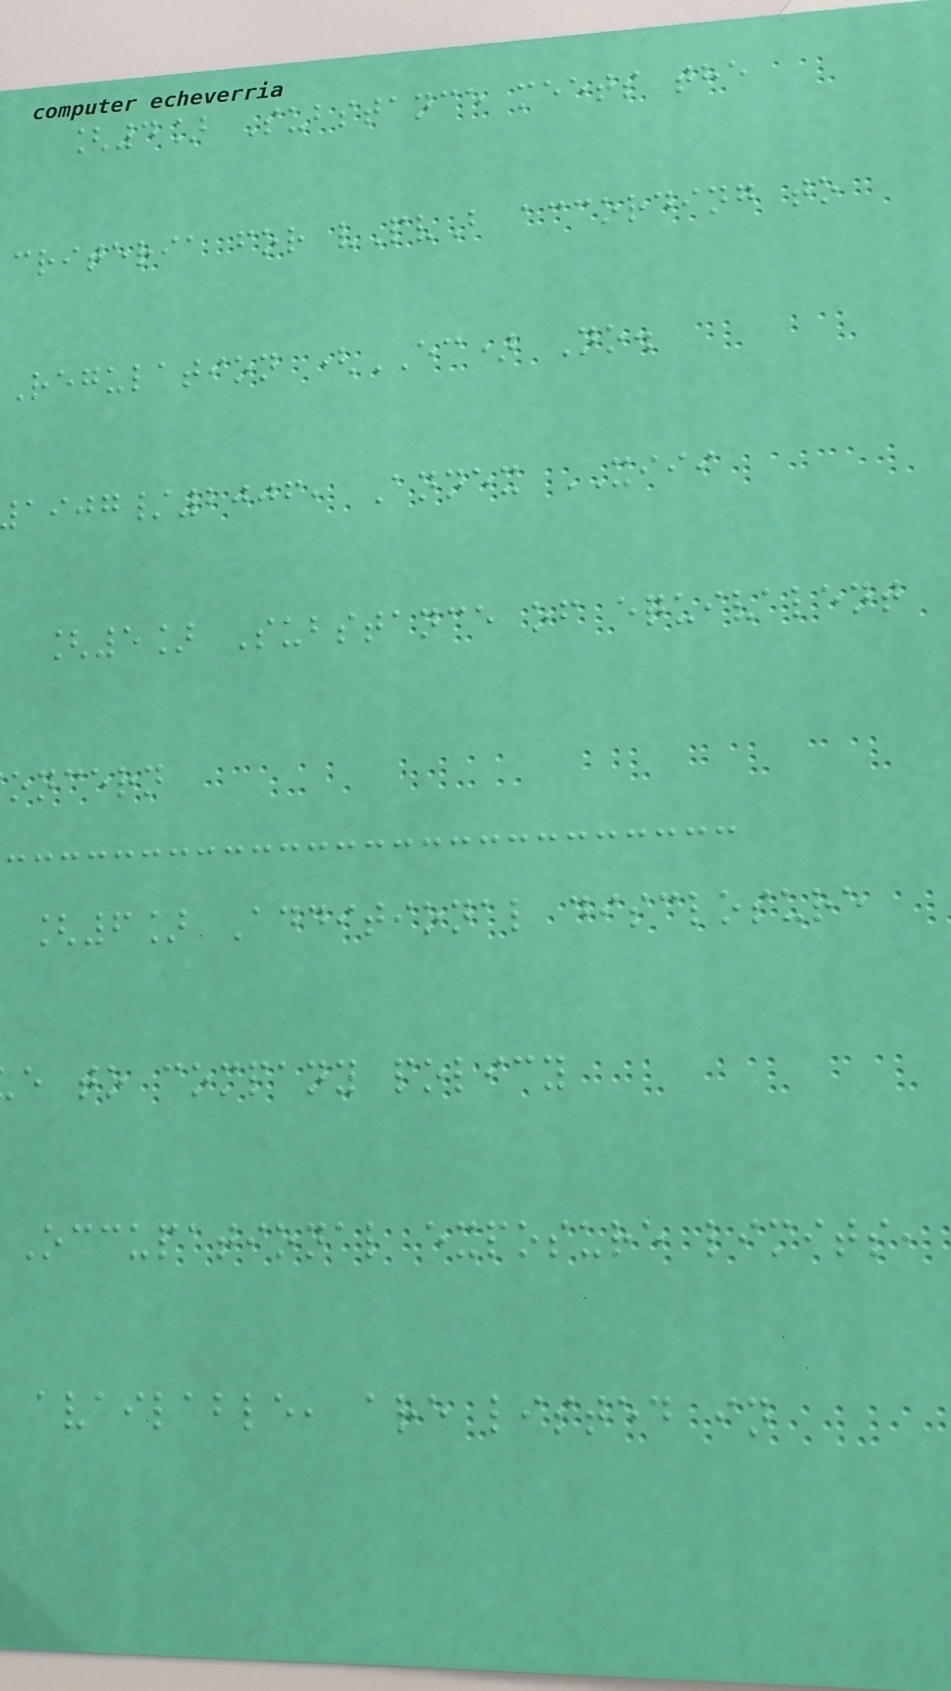[4] Substance meets the
criteria for vPvB according to
Regulation (EC) No.
/2006, Annex XIII
[5] Substance of equivalent
oncern
[6] Additional disclosure
e to company policy
Occupational exposure limits,
available, are listed in
